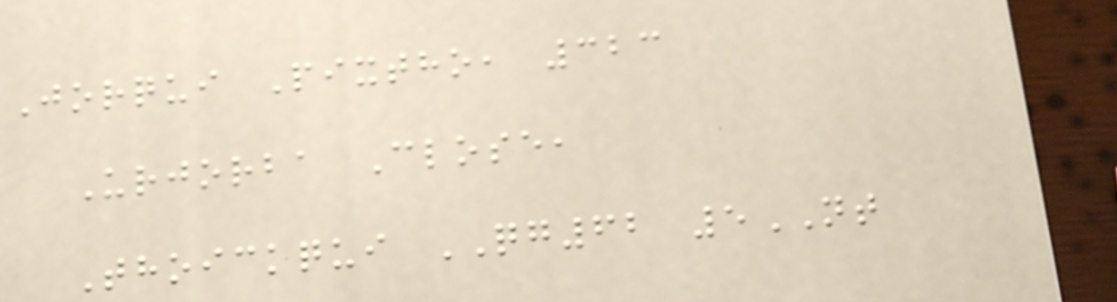Jorqui Pixtho, 323
Urjorba Close,
Thoickqui QG62 5NT
